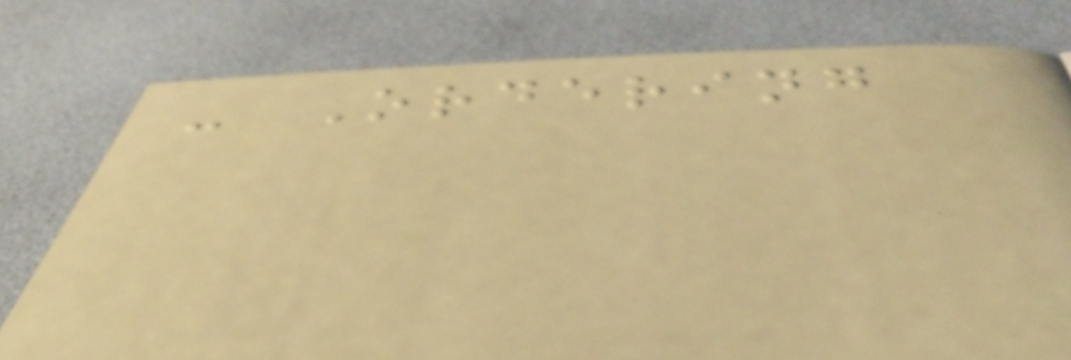- Ordering
